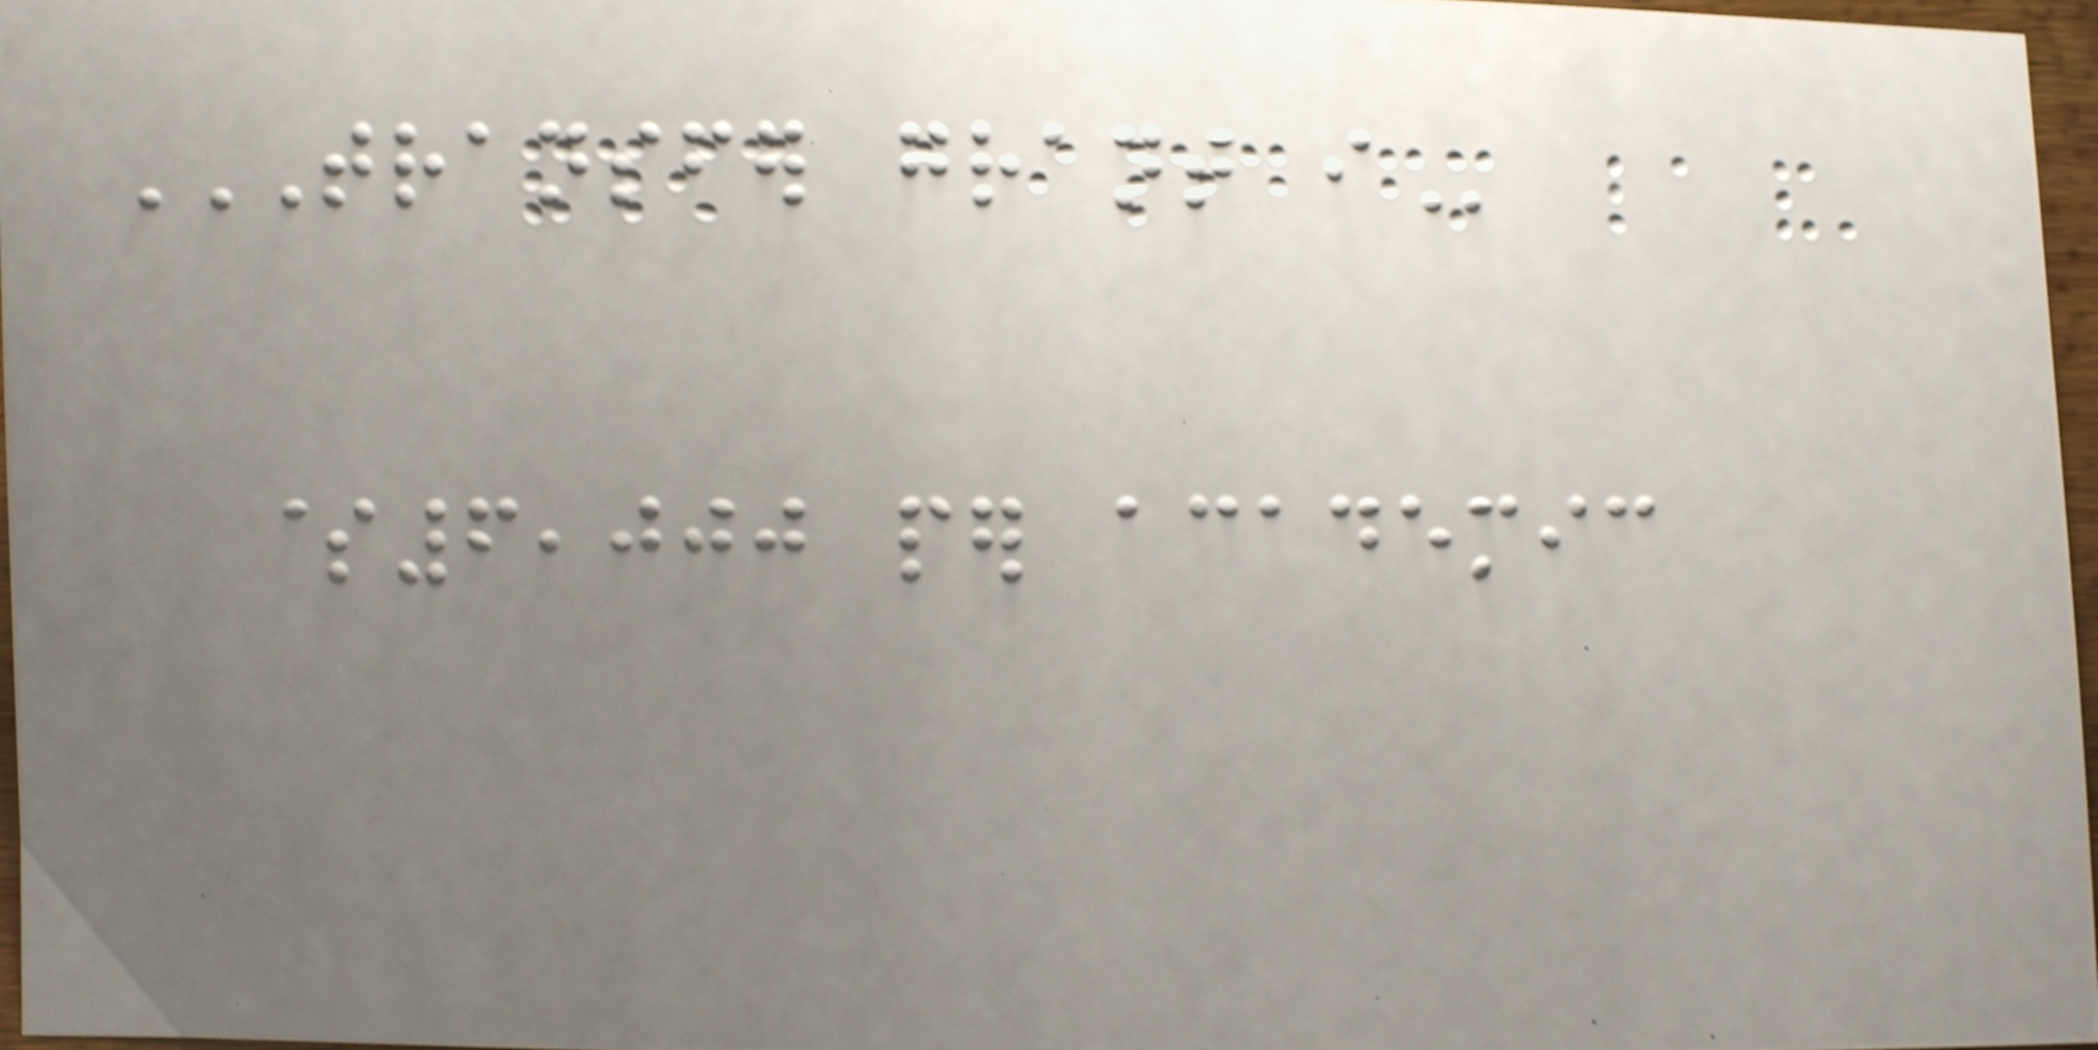TRANSFER GRANT I
$6,000 per academic
